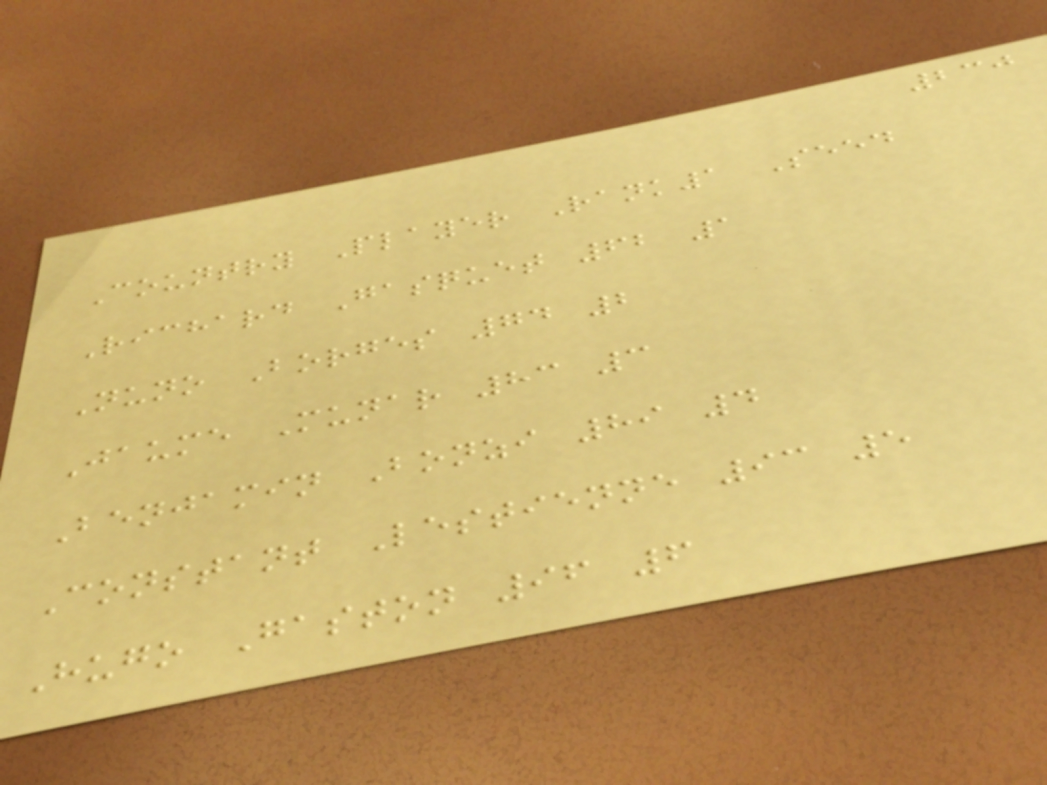230
Country Player Rank1 Seed
Richard Gasquet 62 1
Nuno Borges 74 2
Jaume Munar 83 3
Benjamin Bonzi 89 4
Constant Lestienne 93 5
Hugo Gaston 96 6
